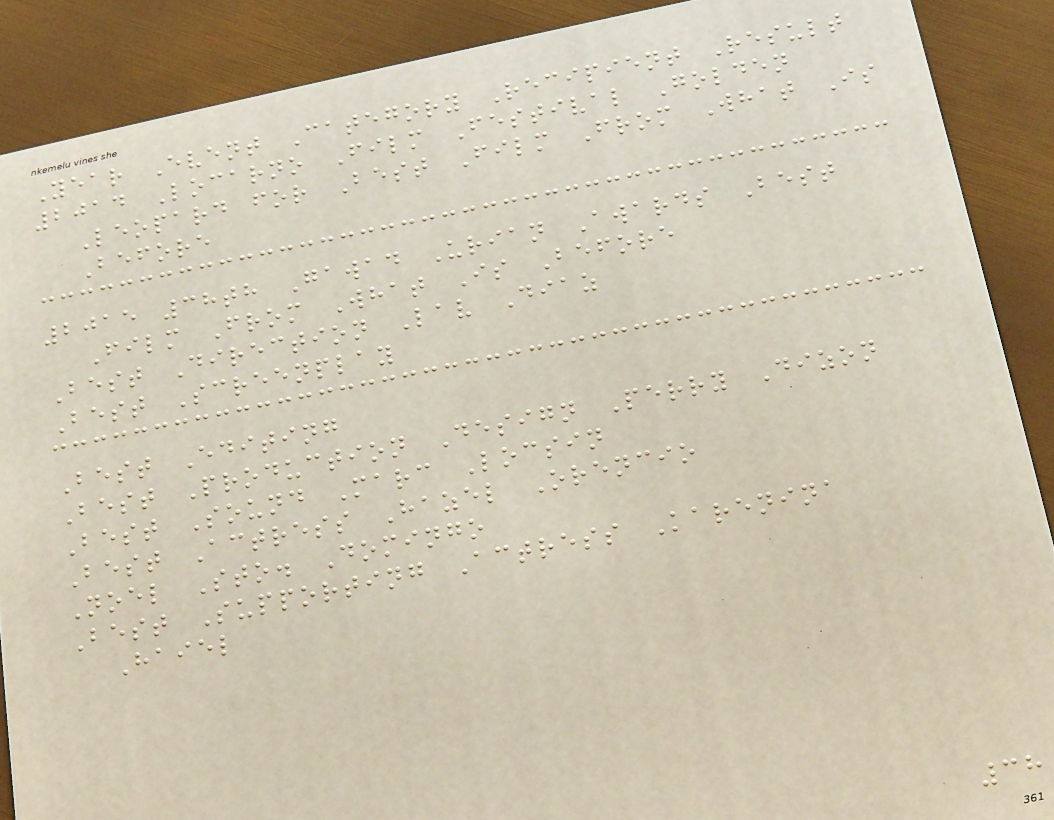Year Event Category Recipient Result
2014 Locarno Film Festival Golden
Leopard for Best Film From What Is
Before
2015 38th Gawad Urian Awards Best
Film From What Is Before
Best Direction Lav Diaz
Best Screenplay
Best Editing
Best Production Design Perry Dizon
Best Sound Marc Locsin
Best Actress Hazel Orencio
Noel Sto. Domingo
Best Supporting Actress Karenina
Haiel
38
